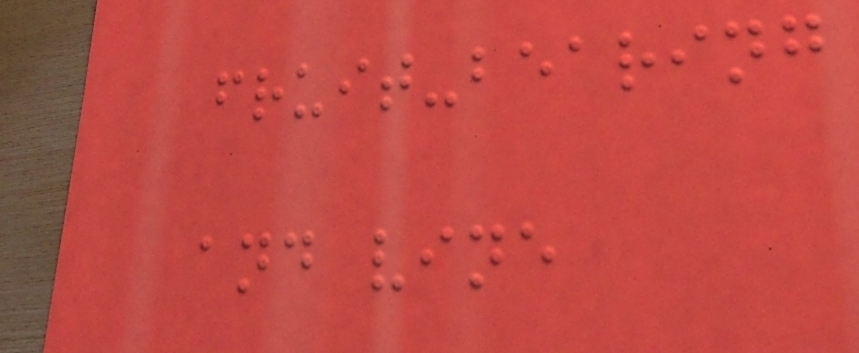fruit-bearing
and vine
